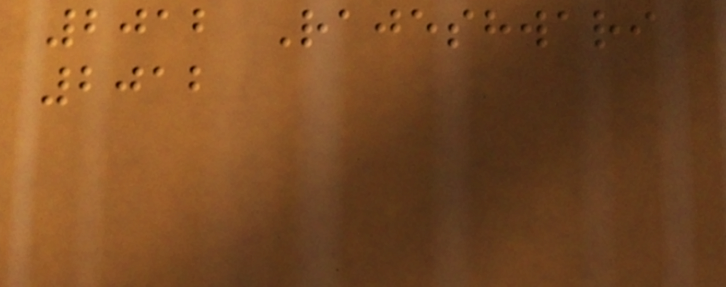2012 Rajeshwari
2012
